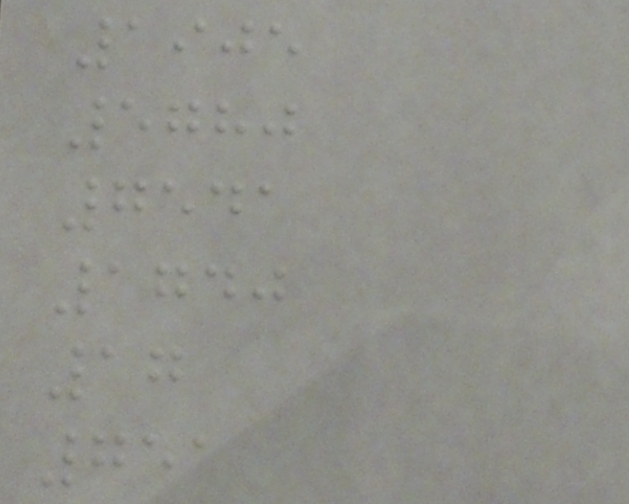1905
5780
7541
1740
17
751
